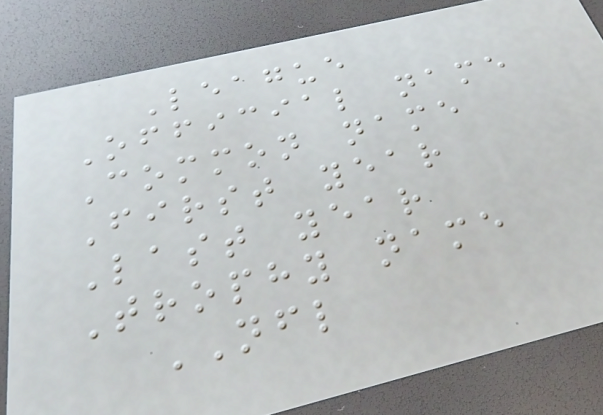League
Official name
Common name
First year
Last year
Trophy name
NFL
